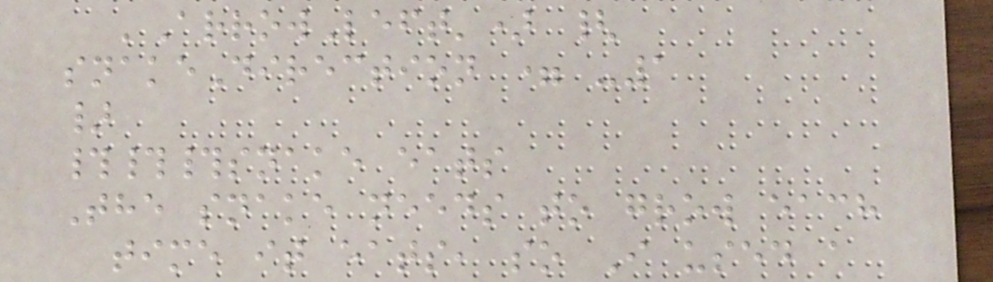'ArrowLeft') {
snakeDirection = -1
}
###snake eats
The snake needs to grow each
time it eats, so I used a
